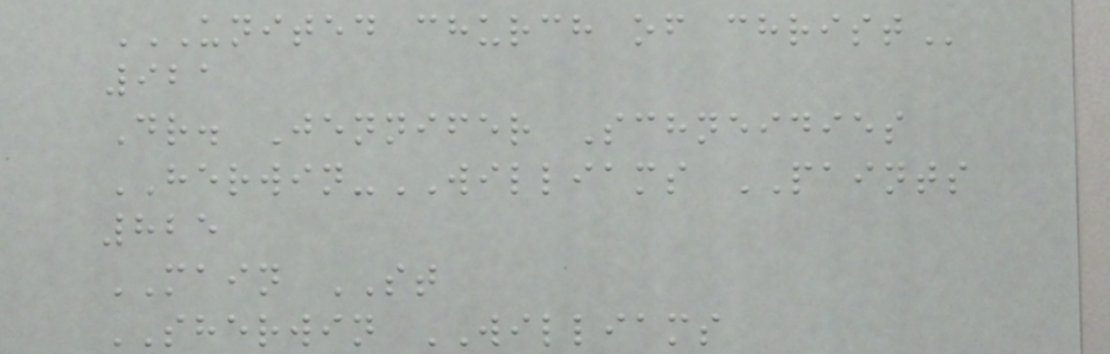UNITED CHURCH OF CHRIST
921
Dr. Jennifer Schneidies
HERWIN-WILLIAMS PAINTS
825
MAIN ST
SHERWIN WILLIAMS
